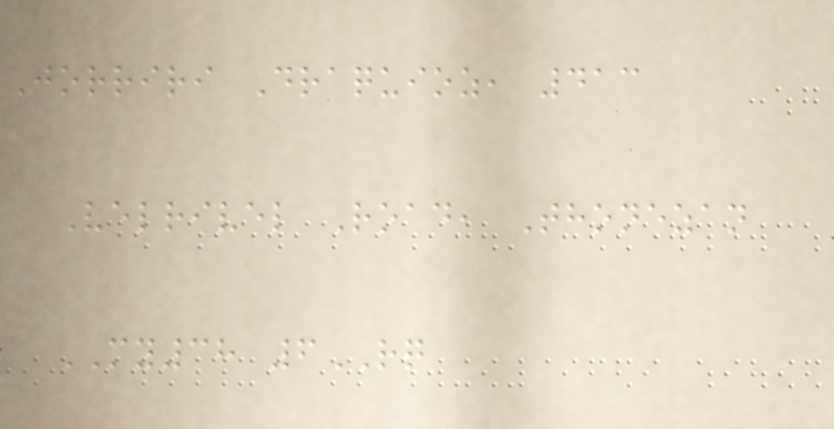Jorriri Draquioz, 413
Velrivel Road, Thonezan
MY38 6RQ
